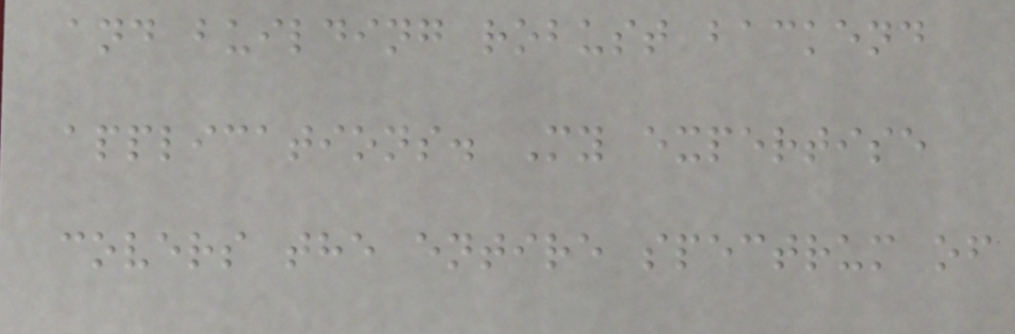and building robust backend
applications. My expertise
covers the entire spectrum of
